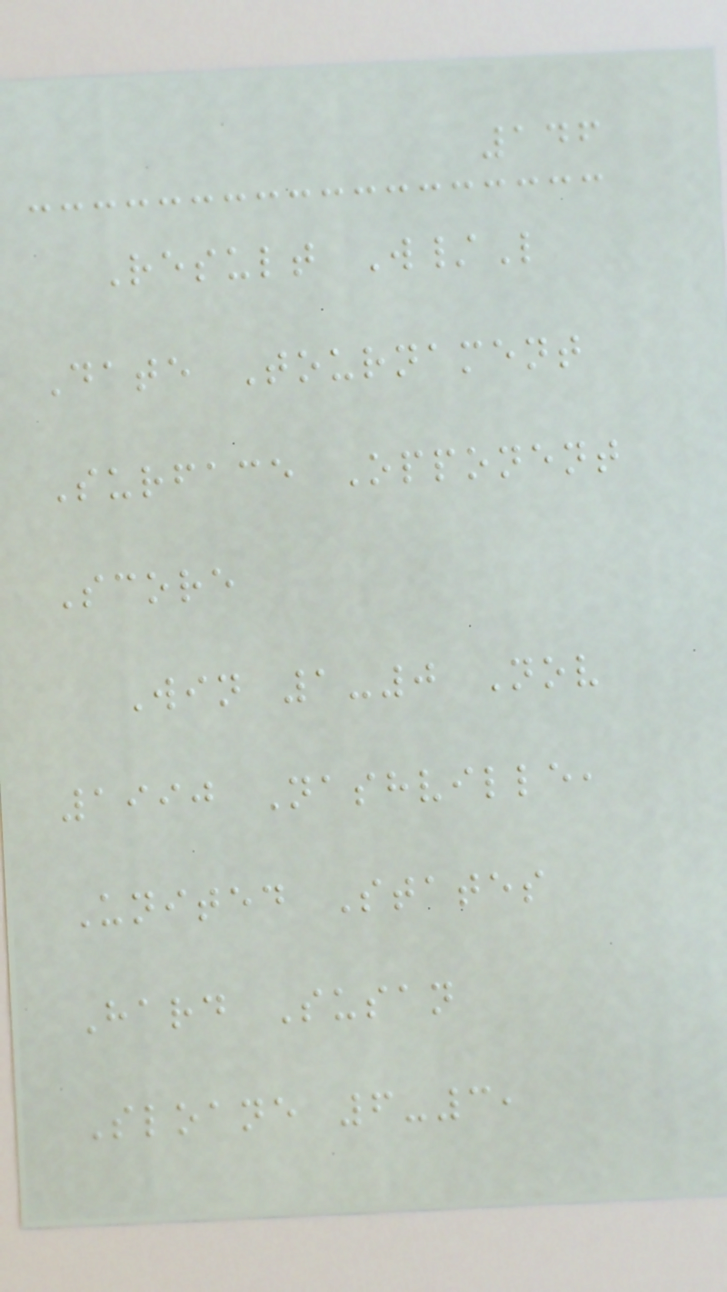146
Result W/L
Date Tournament
Surface Opponent
Score
Win 1-0 Nov
1990 Nashville,
United States
Hard Susan
Sloane 6-3,
